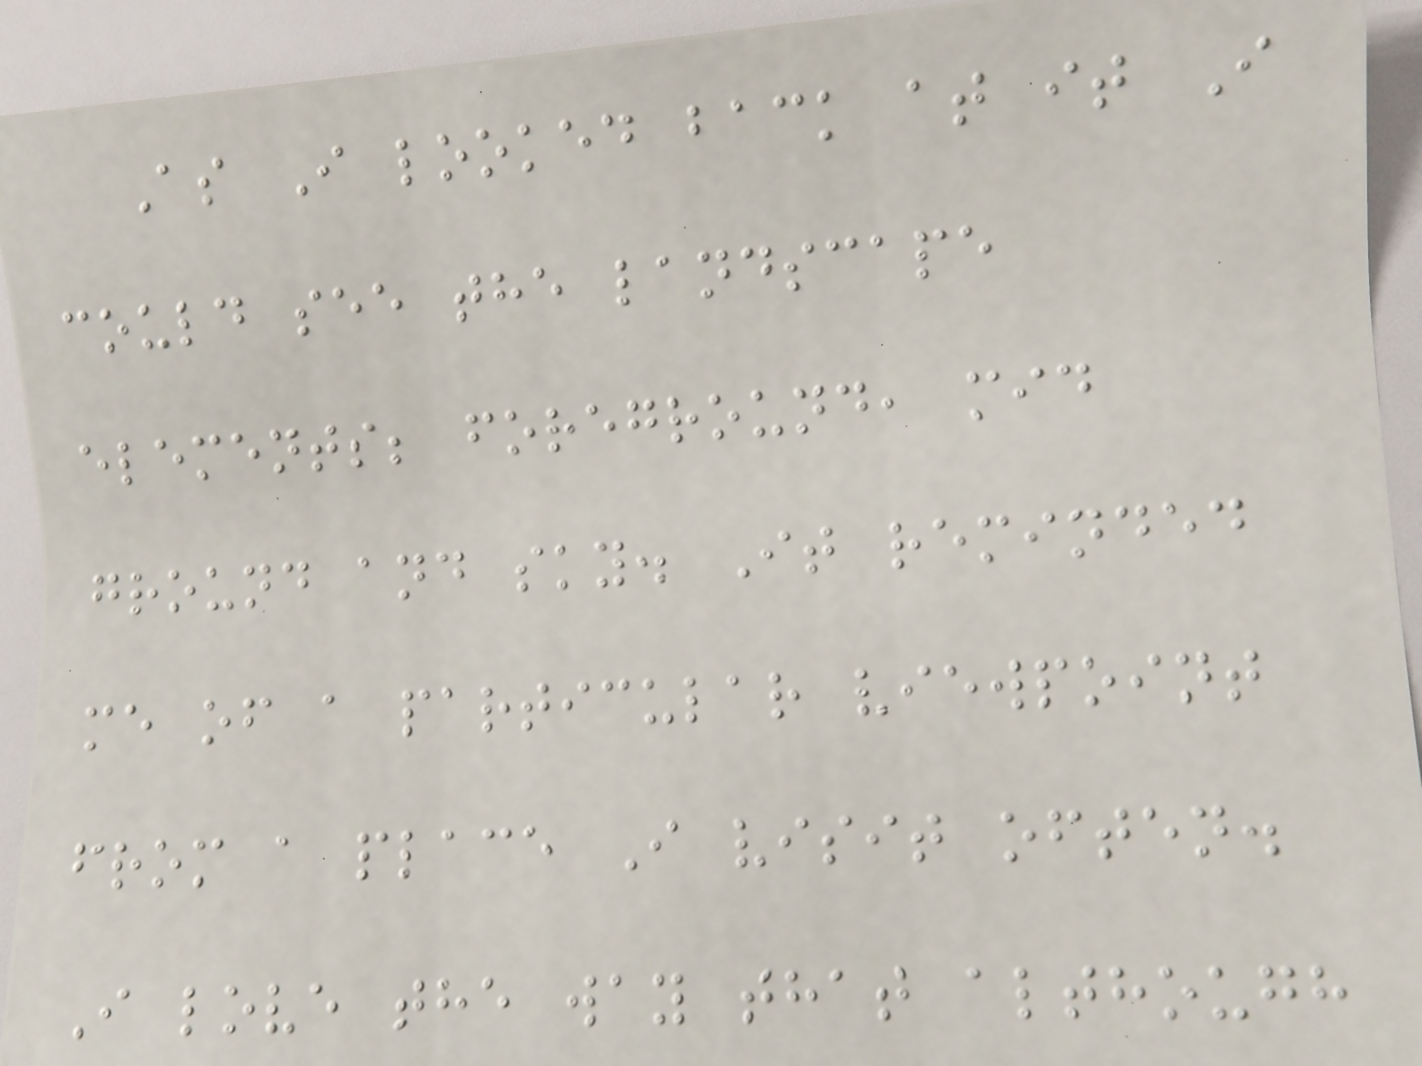As I looked back at it I
could see the landscape
elements; foreground, mid
ground and sky. It reminded
me of a particular viewpoint
from a place I visit often.
I love the way that although
